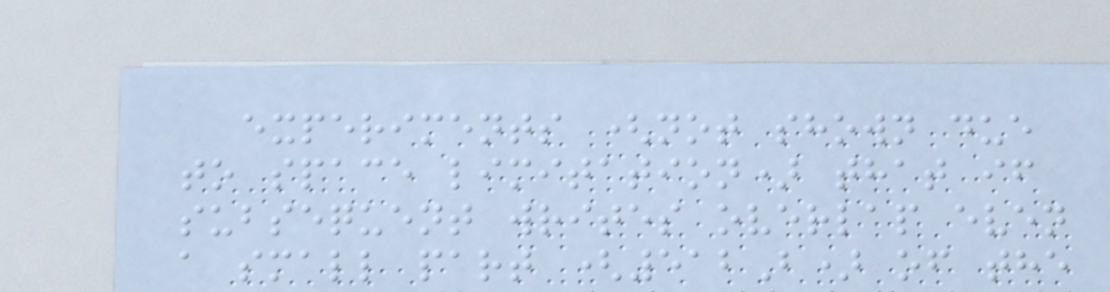experiments (not shown due
to space limitation) that if
subsequent writes overlap even
a small part (512B) of the
